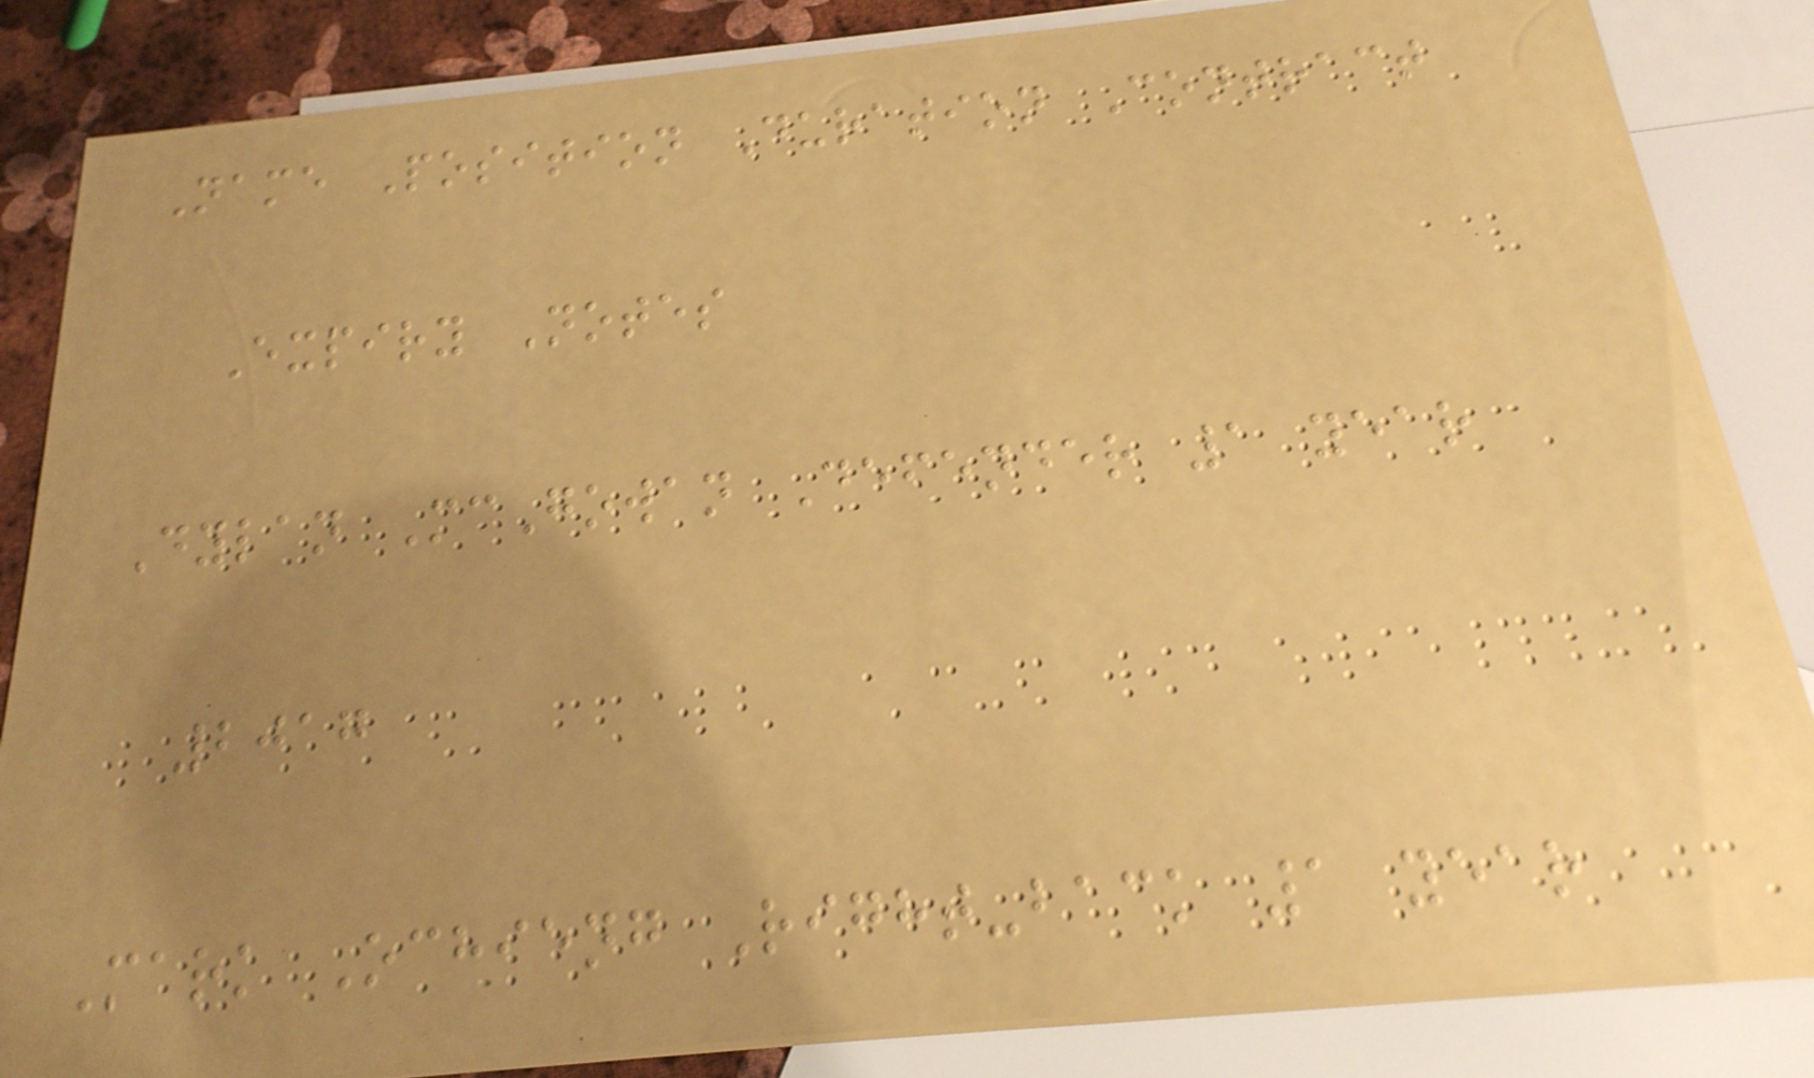Name Position Duration Contract
Expiry Notes
Dylan McGowan Defender 1 year
2017
Mark Ochieng Right-back 1 year
